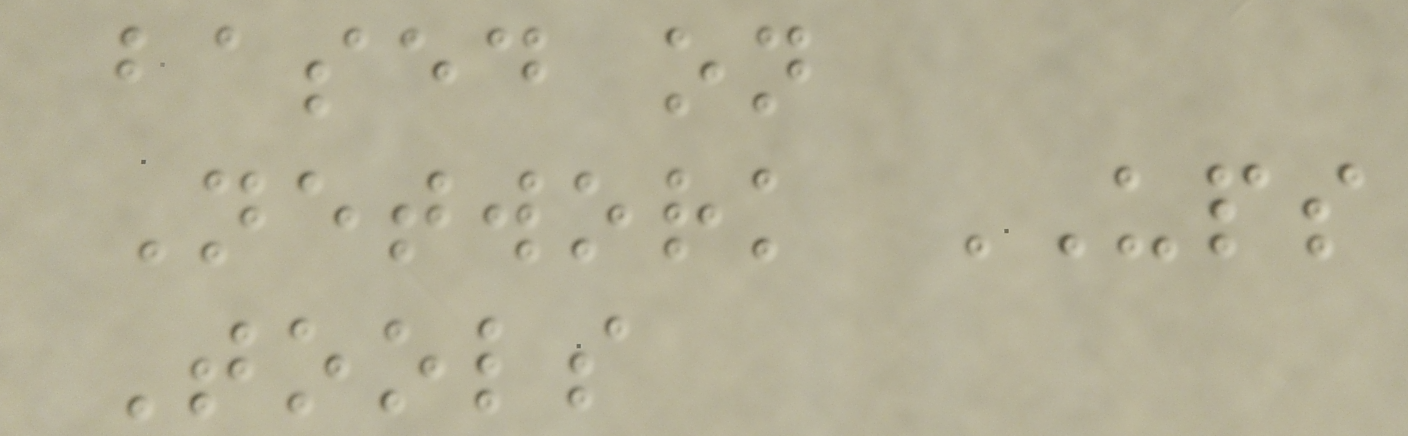based on
Network UPS
Tools
